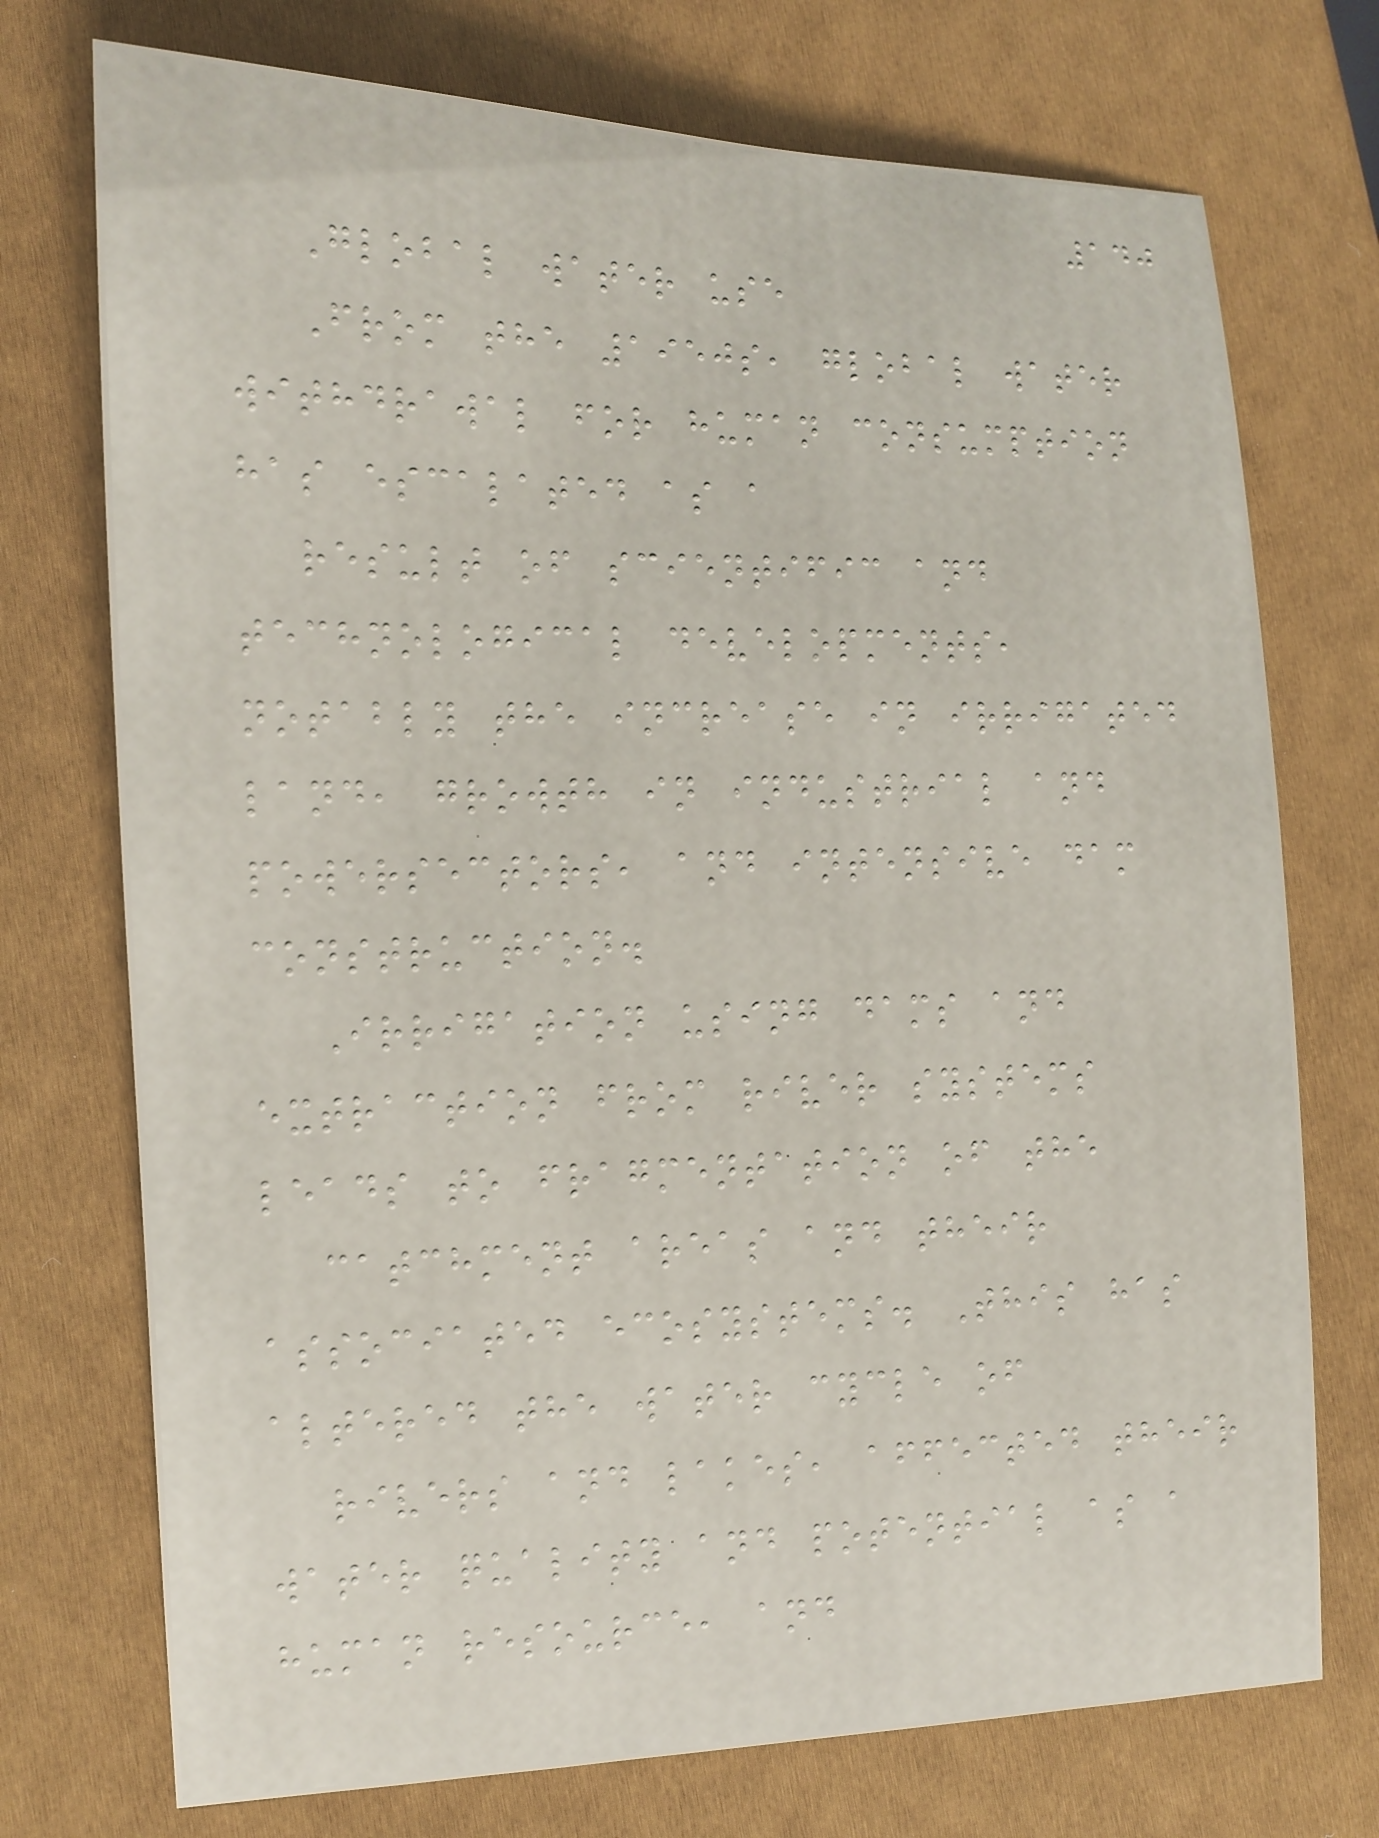140
Global water use
From the 1950s, global water
withdrawal for human consumption
has escalated as a
result of scientific and
technological developments,
notably the increase in irrigated
land, growth in industrial and
powersectors, and intensive dam
construction.
Irrigation using dams and
extraction from river systems
leads to fragmentation of the
catchment areas and their
associated ecosystems. This has
altered the water cycle of
rivers and lakes, affected their
water quality and potential as a
human resource, and
